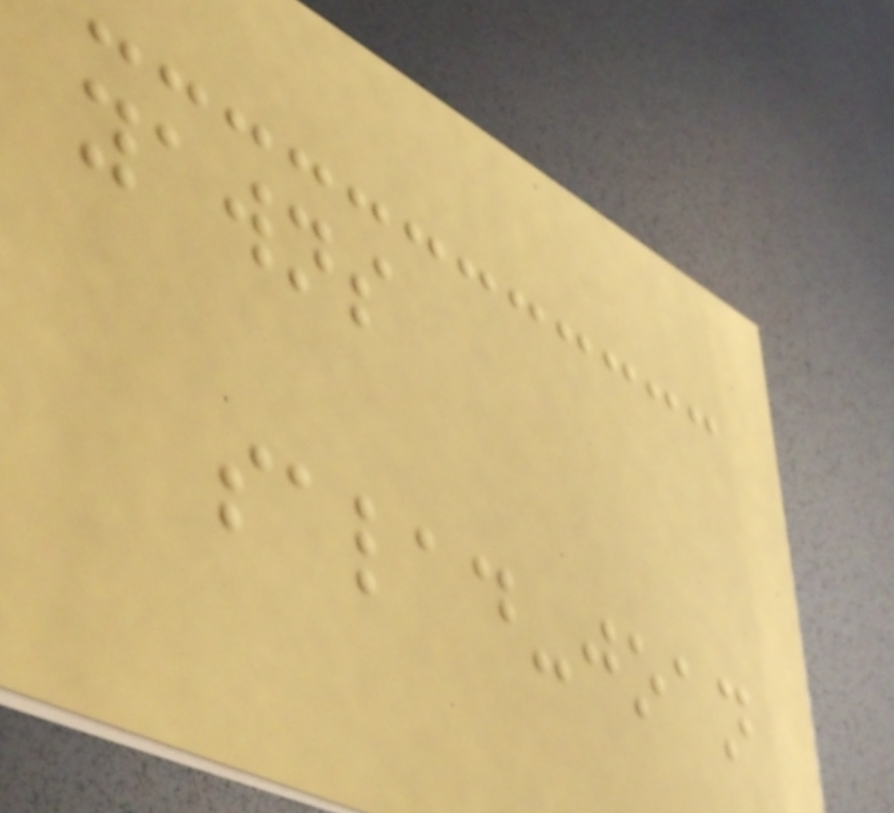yawns
salad-joan
